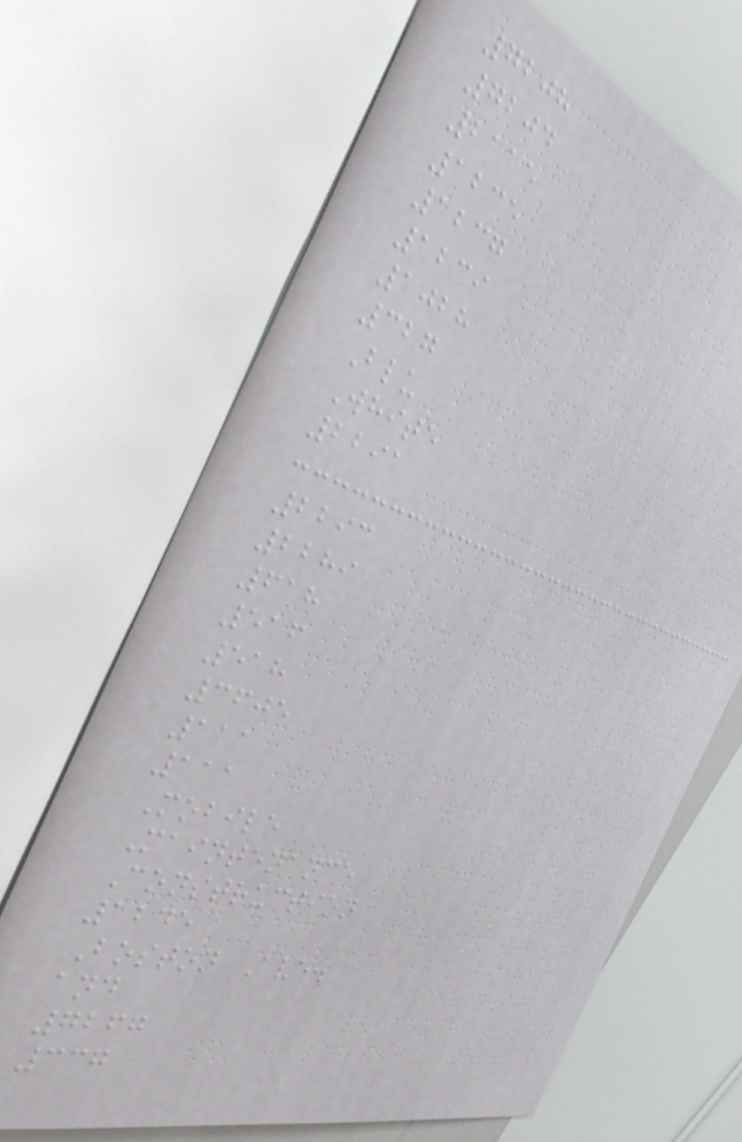7208
7204
2115
1235
1237
1239
1028
327
Blu
White
2291
2293
2289
618
516
518
3605
111
111
Mobile
Maintenance
Construction
1245
Boston Ave.
and
7267
337
